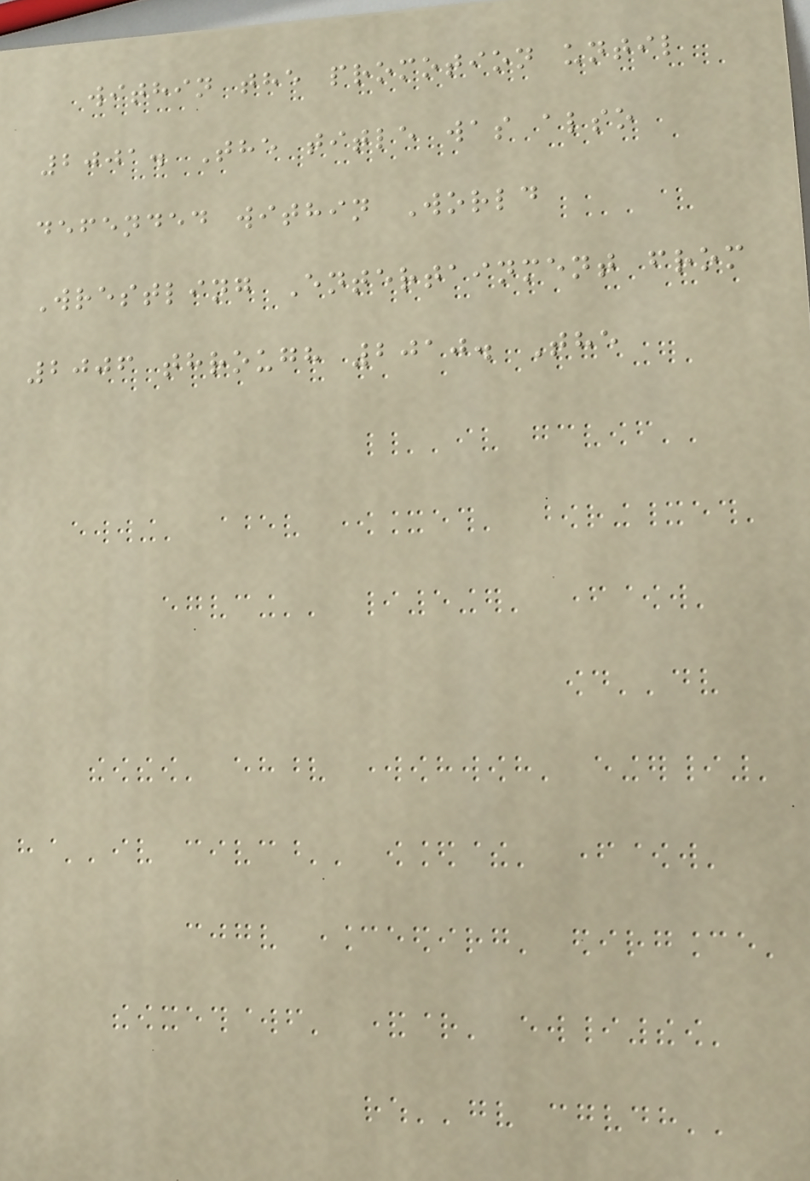within the promotion until
2001. The title was also
defended within World
Wrestling Entertainment from
2006 through 2010. The
